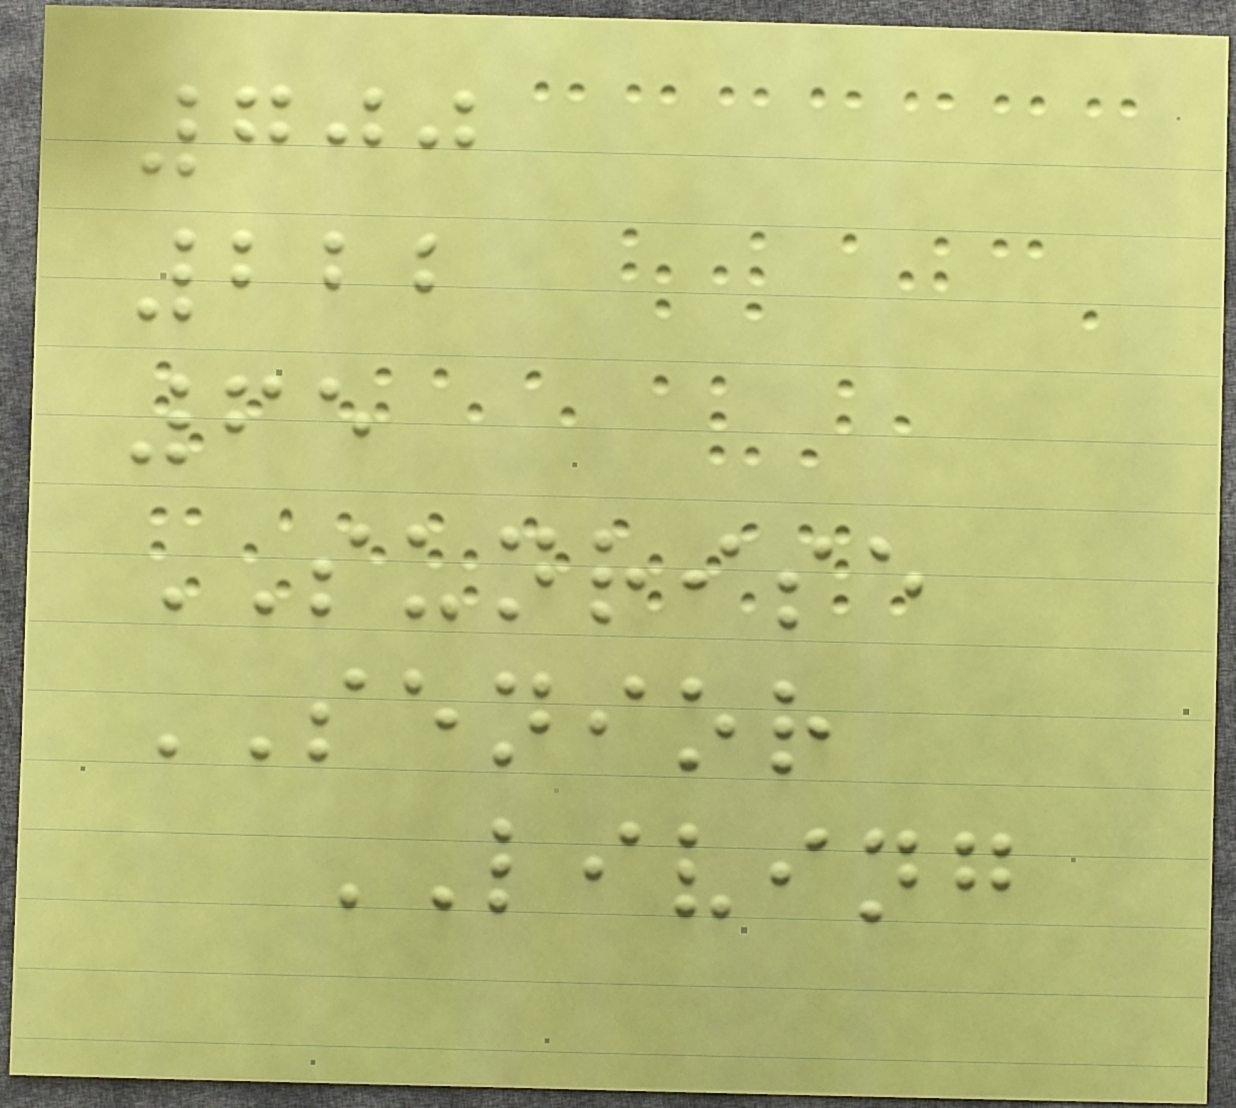700
222
65
SUNRISE
SENIOR
LIVING
